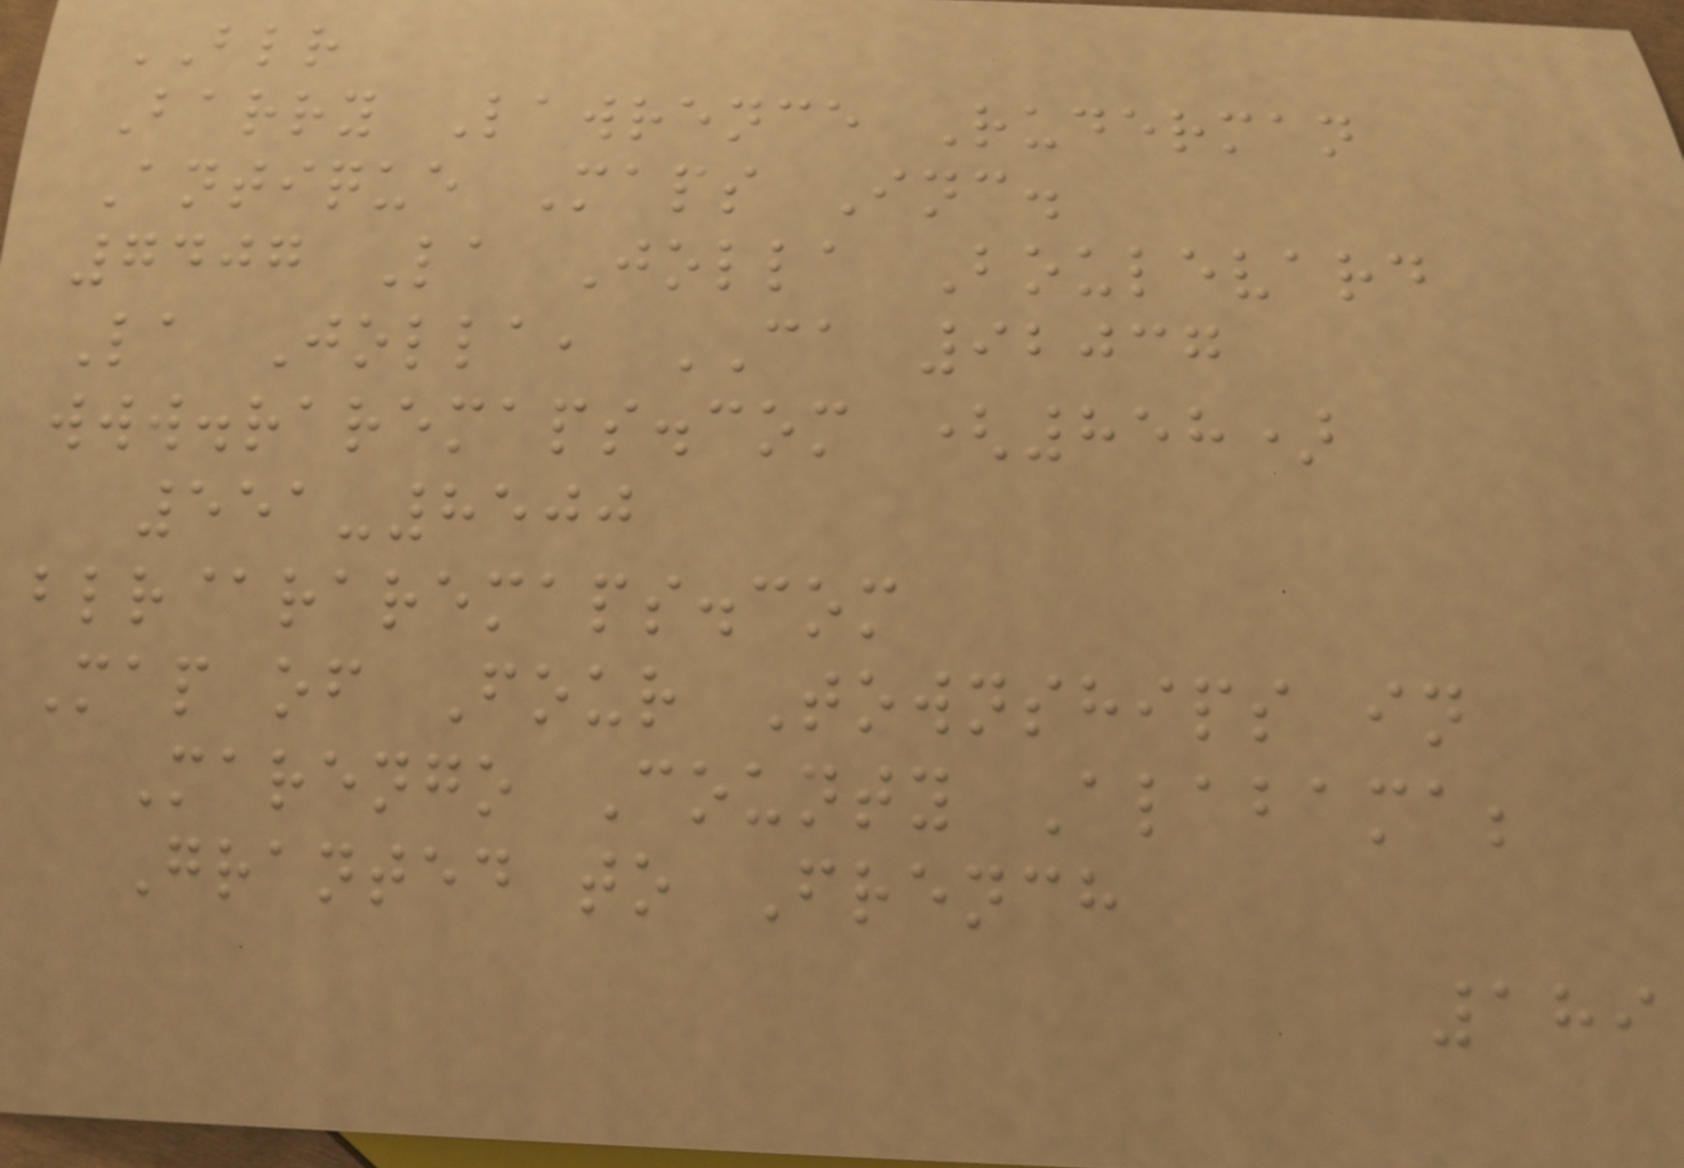BLR
Barry Lawrence Ruderman
Antique Maps Inc.
7407 La Jolla Boulevard
La Jolla, CA 92037
www.raremaps.com (858)
551-8500
blr@raremaps.com
Map of Four Townships in
Marengo County Alabama;
Granted to French
189
